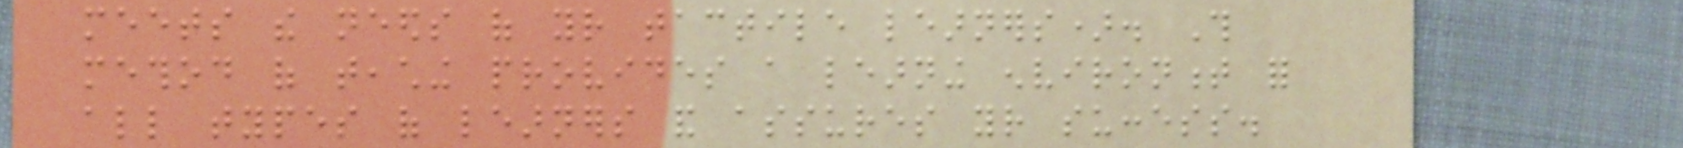meets the needs of your tactile learners). This
method of teaching provides a learning environment for
all types of learners and assures your success.
